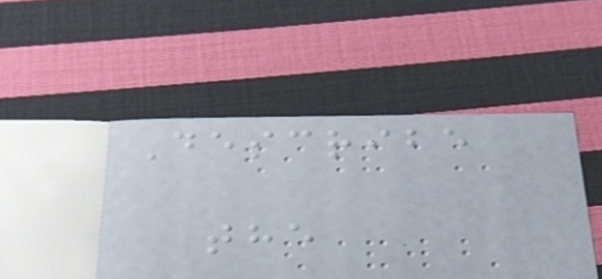Describe
the
